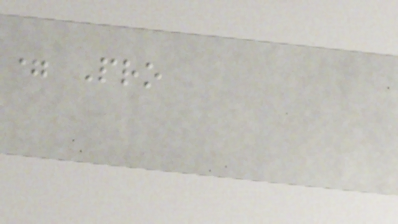= Pro
